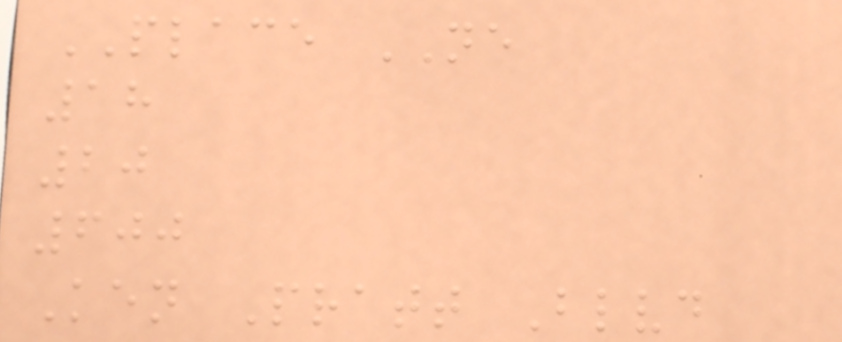PLACE NE
18
20
600
Ken Pratt Blvd
